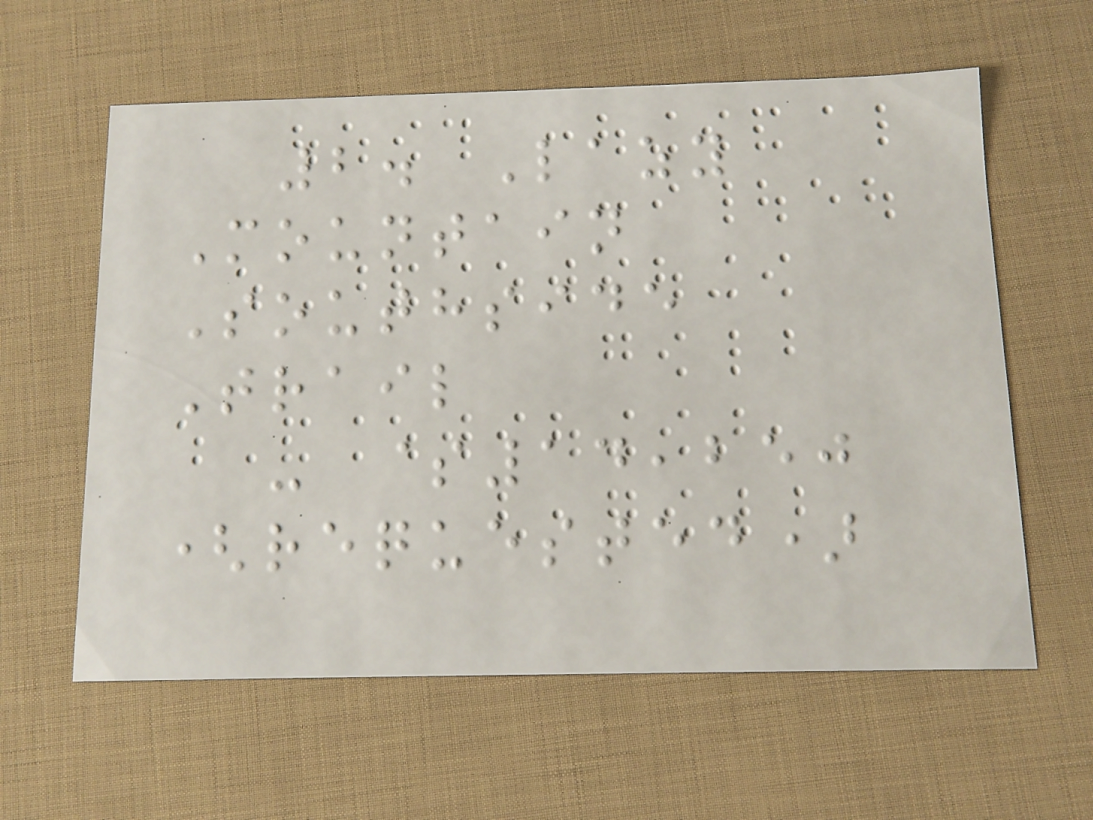2. Lazy
Mountain
Southside
Trail
- $14,250
(requested)
